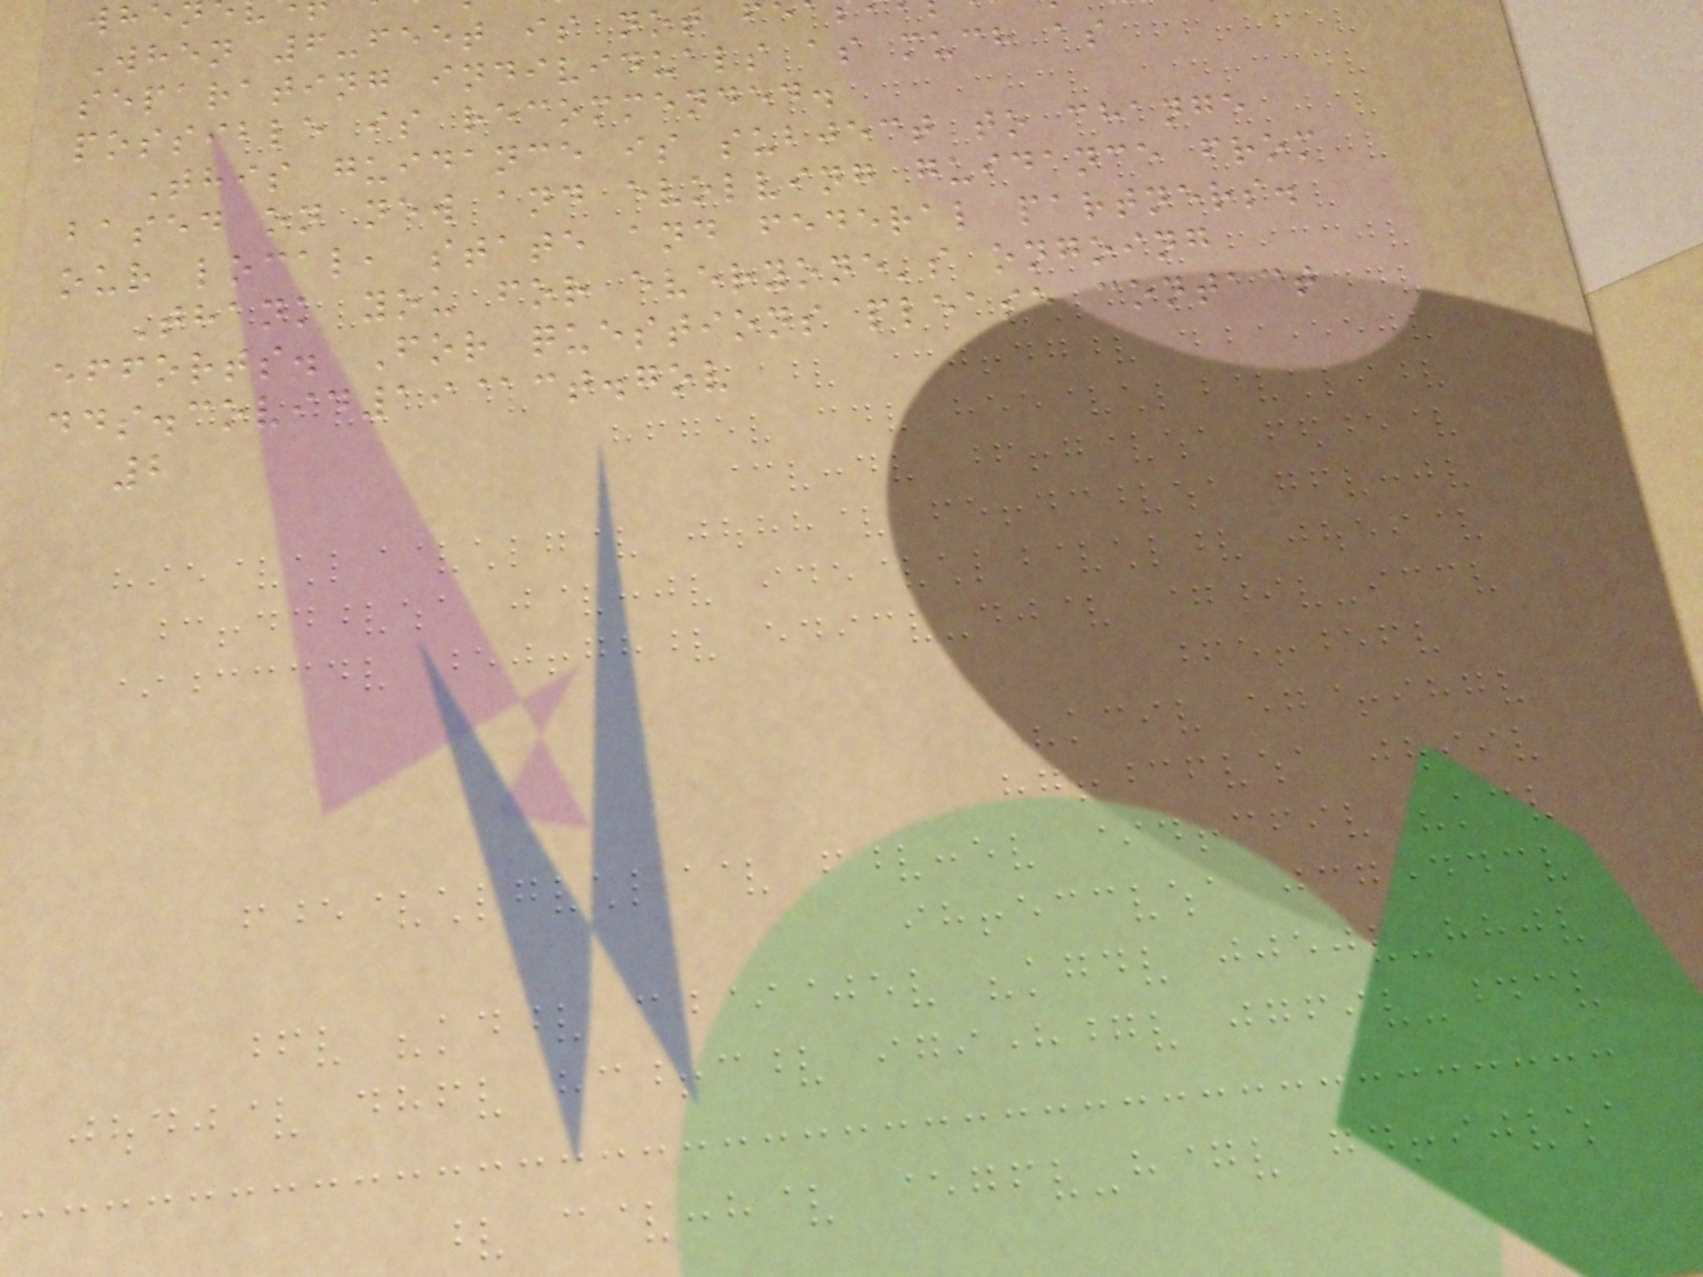When 6-feet is not f
separating individuals as much as
possible is recommended.
This guidance is subject to change
based on new and evolving guidance from
our local, state and federal partners.
Thank you for everyone's ongoing
efforts. For questions please contact
dds.covid19@ct.gov
2
